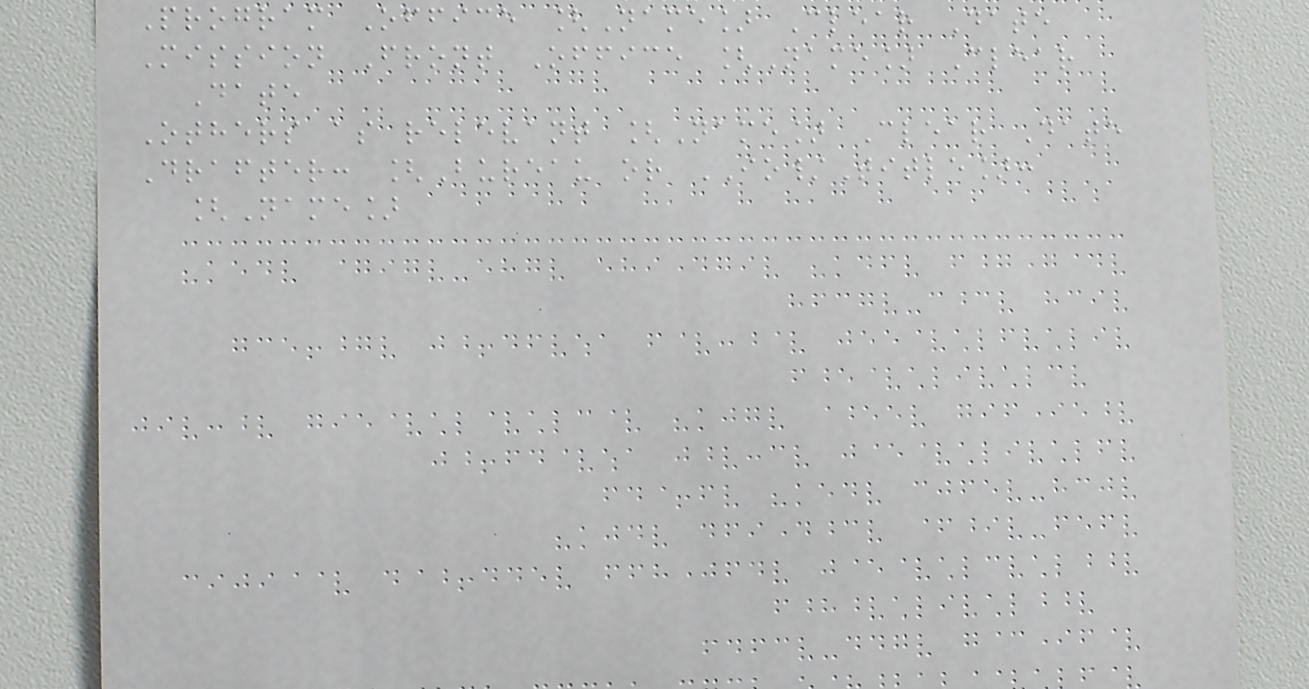Program Office [Name] Clear Date
Mission Front Office [Name] Clear
Date
Others as relevant [Name] Clear Date
Drafter: [Bureau or IO/Title]:
[Name]
